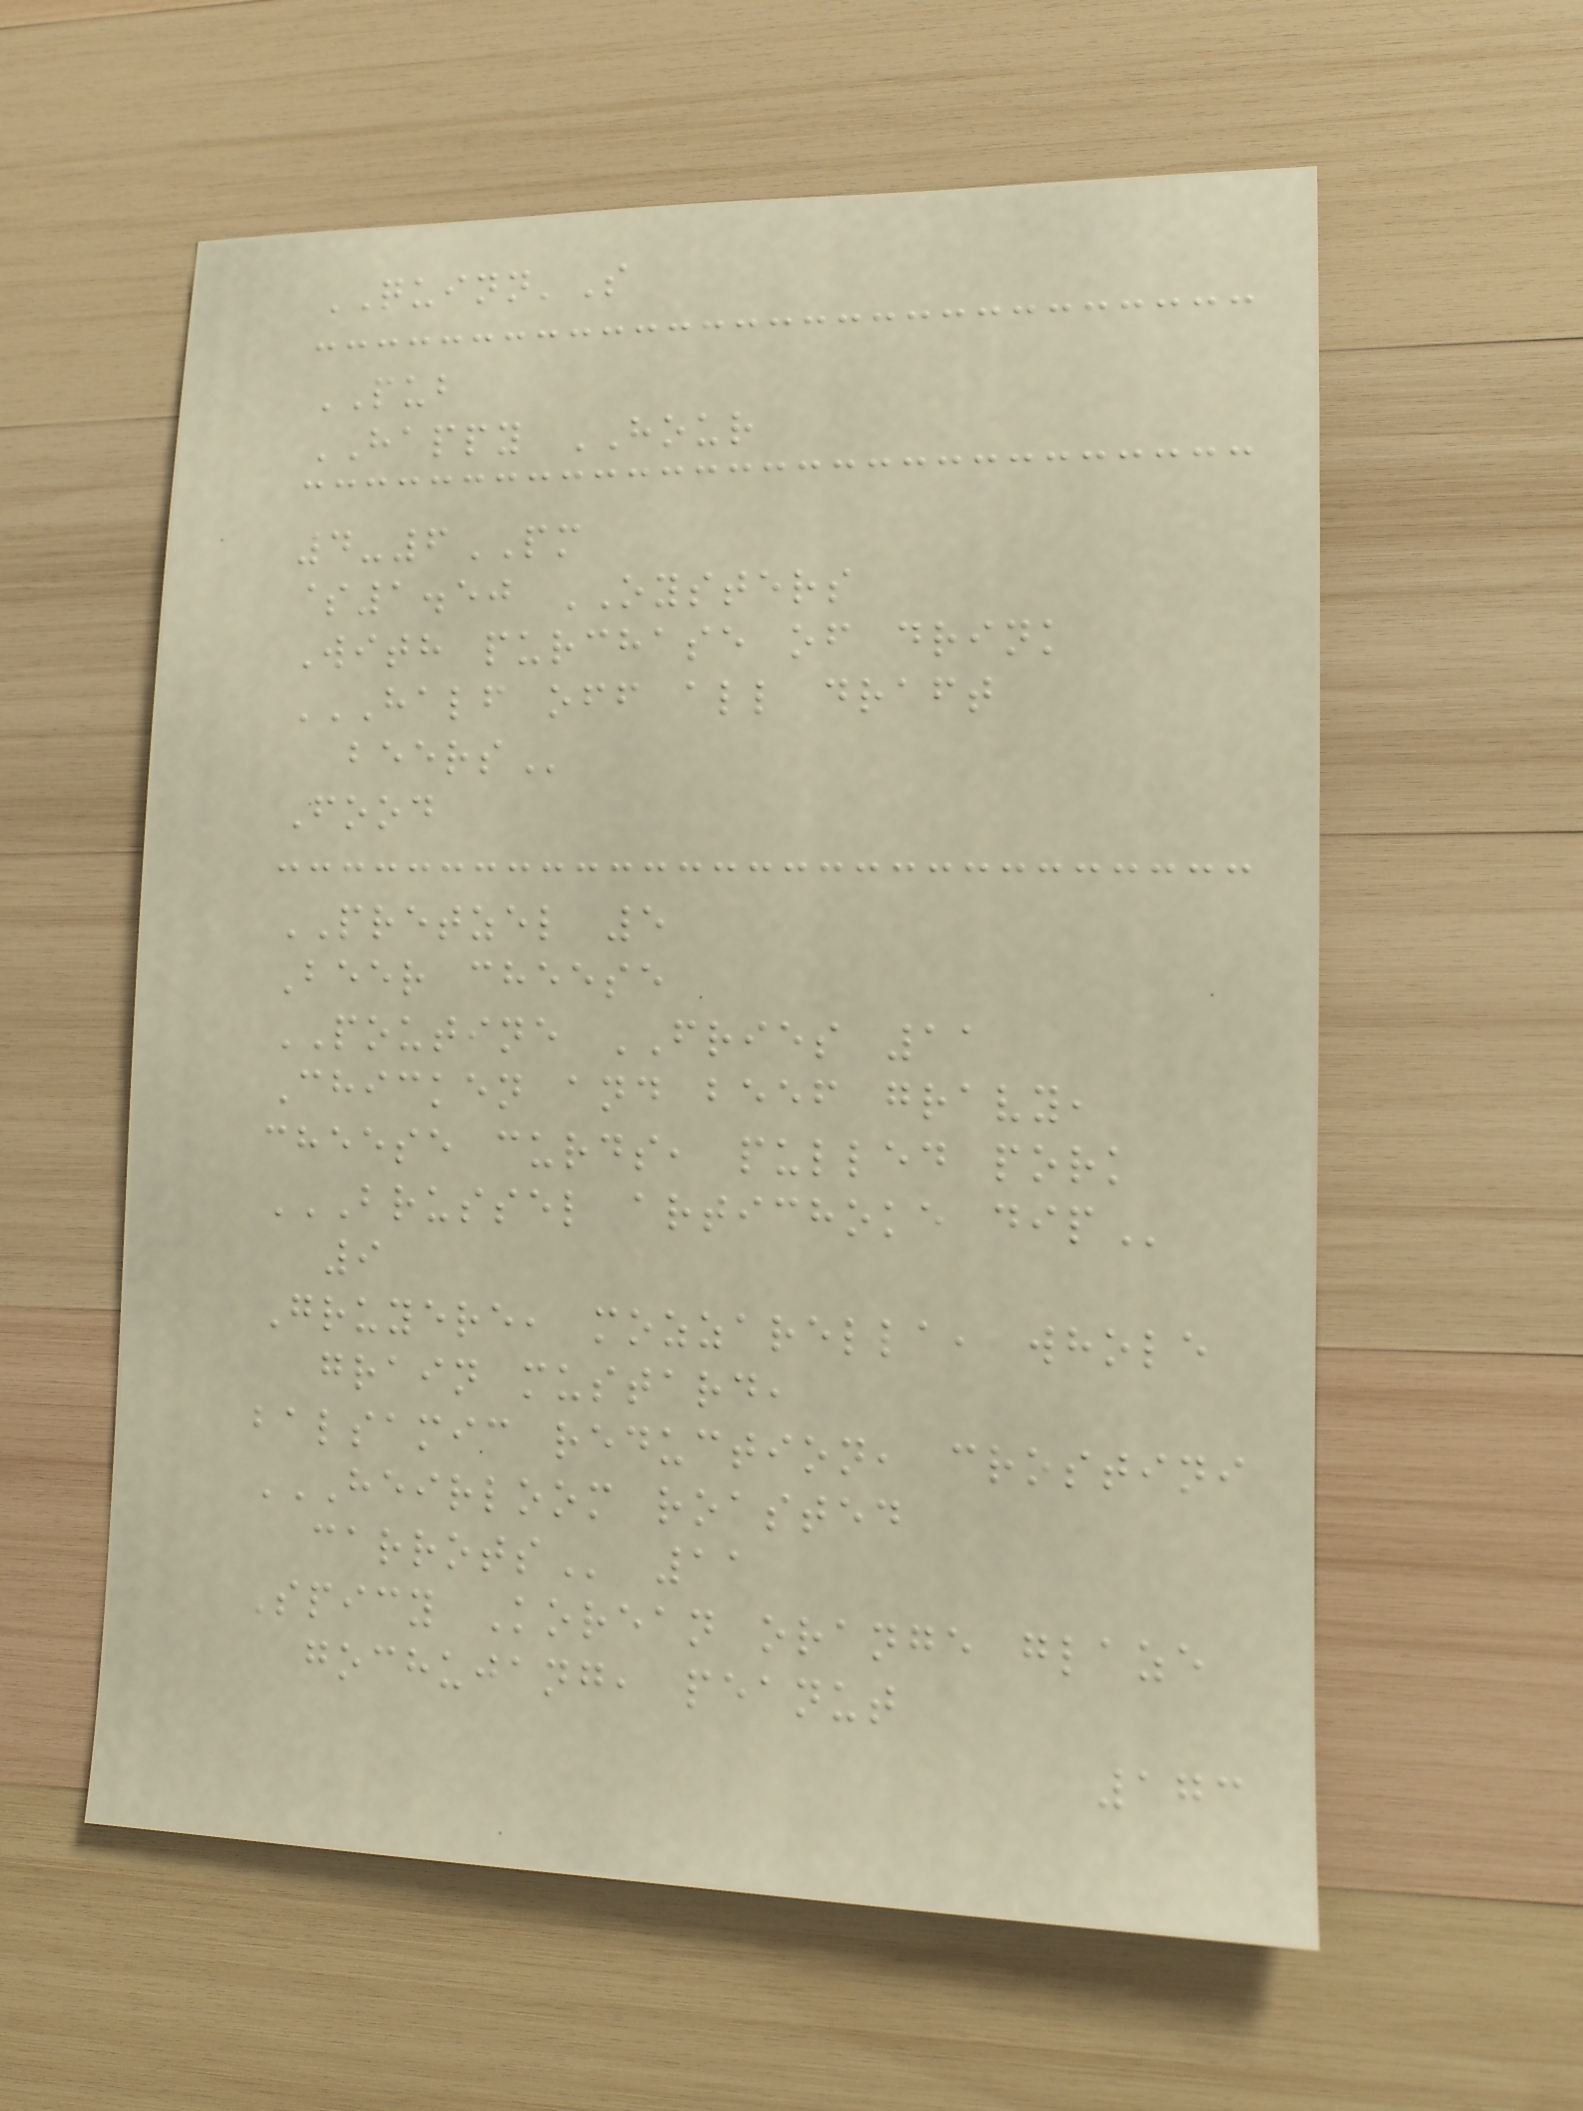QUINN'S
PUB
HAPPY HOUR
4-6PM
$1.50 OYSTERS
With purchase of drink
HALF OFF ALL DRAFT
BEERS
Food
PRETZEL 5
Beer cheese
POUTINE FRIES 11
Chicken and beef gravy,
cheese curds, pulled pork
BRUSSEL ARTICHOKE DIP
9
Gruyere, mozzarella, whole
grain mustard,
balsamic reduction, crostini
HEIRLOOM ROASTED
CARROTS 11
Spicy Korean orange glaze
gochujang, peanut
173
